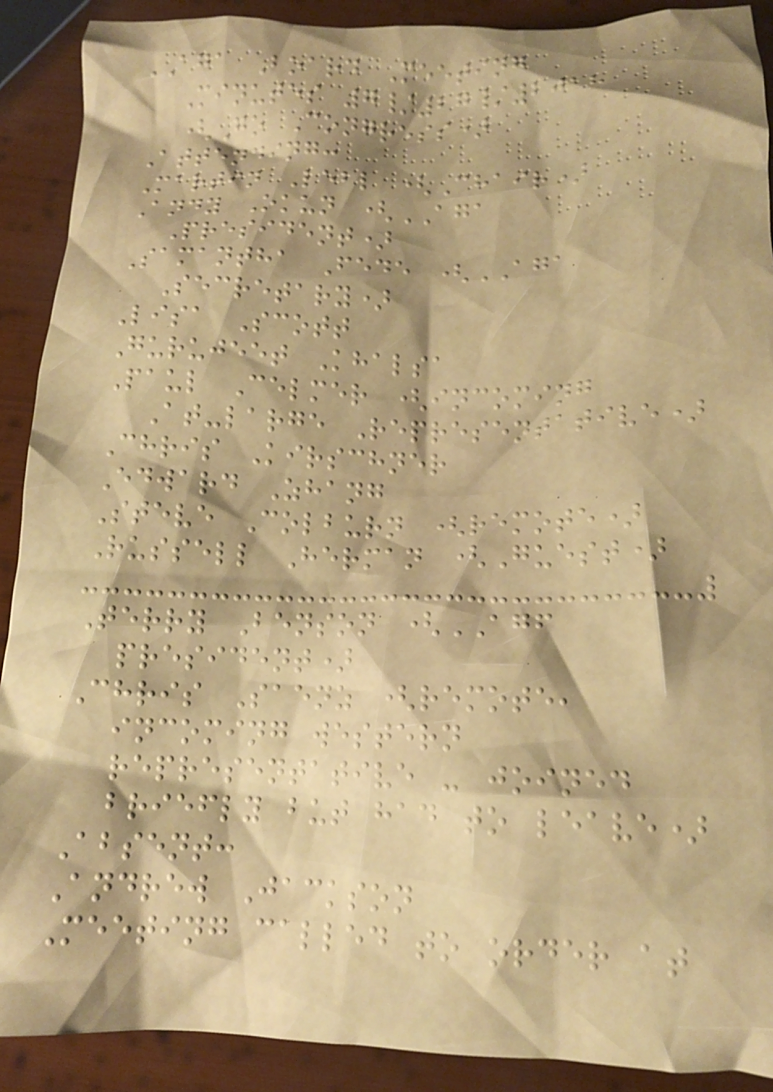AGA Board Meeting
Minutes 7/27/2018
(Go Congress)
Attending:
Martin Lebl (Chair)
Andy Okun (AGA
President)
Samantha Fede (AGA
Secretary)
Lisa Scott
Gurujeet Khalsa
Paul Celmer (incoming
At-large Representative)
Chris Kirschner
Edward Zhang
Steve Colburn (remote)
Russell Herman (Guest)
Terry Benson (AGF
president)
Chris Saenz (remote,
incoming western
representative - joined
briefly but had to leave)
Absent:
Andrew Jackson
Meeting called to order at
